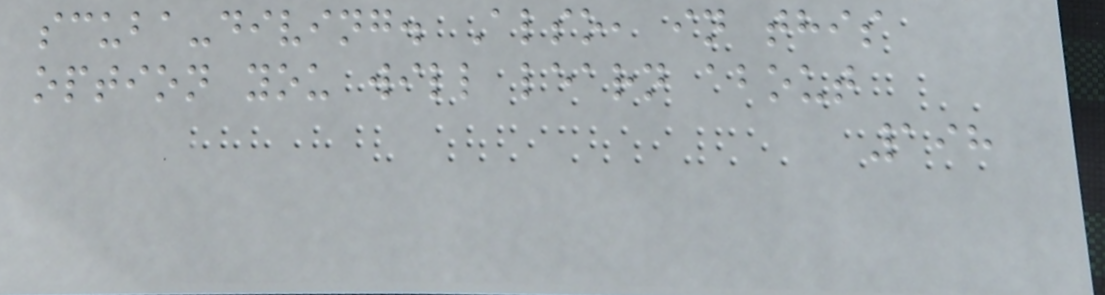scuba-diving. Also, in this
option you will learn about
198
